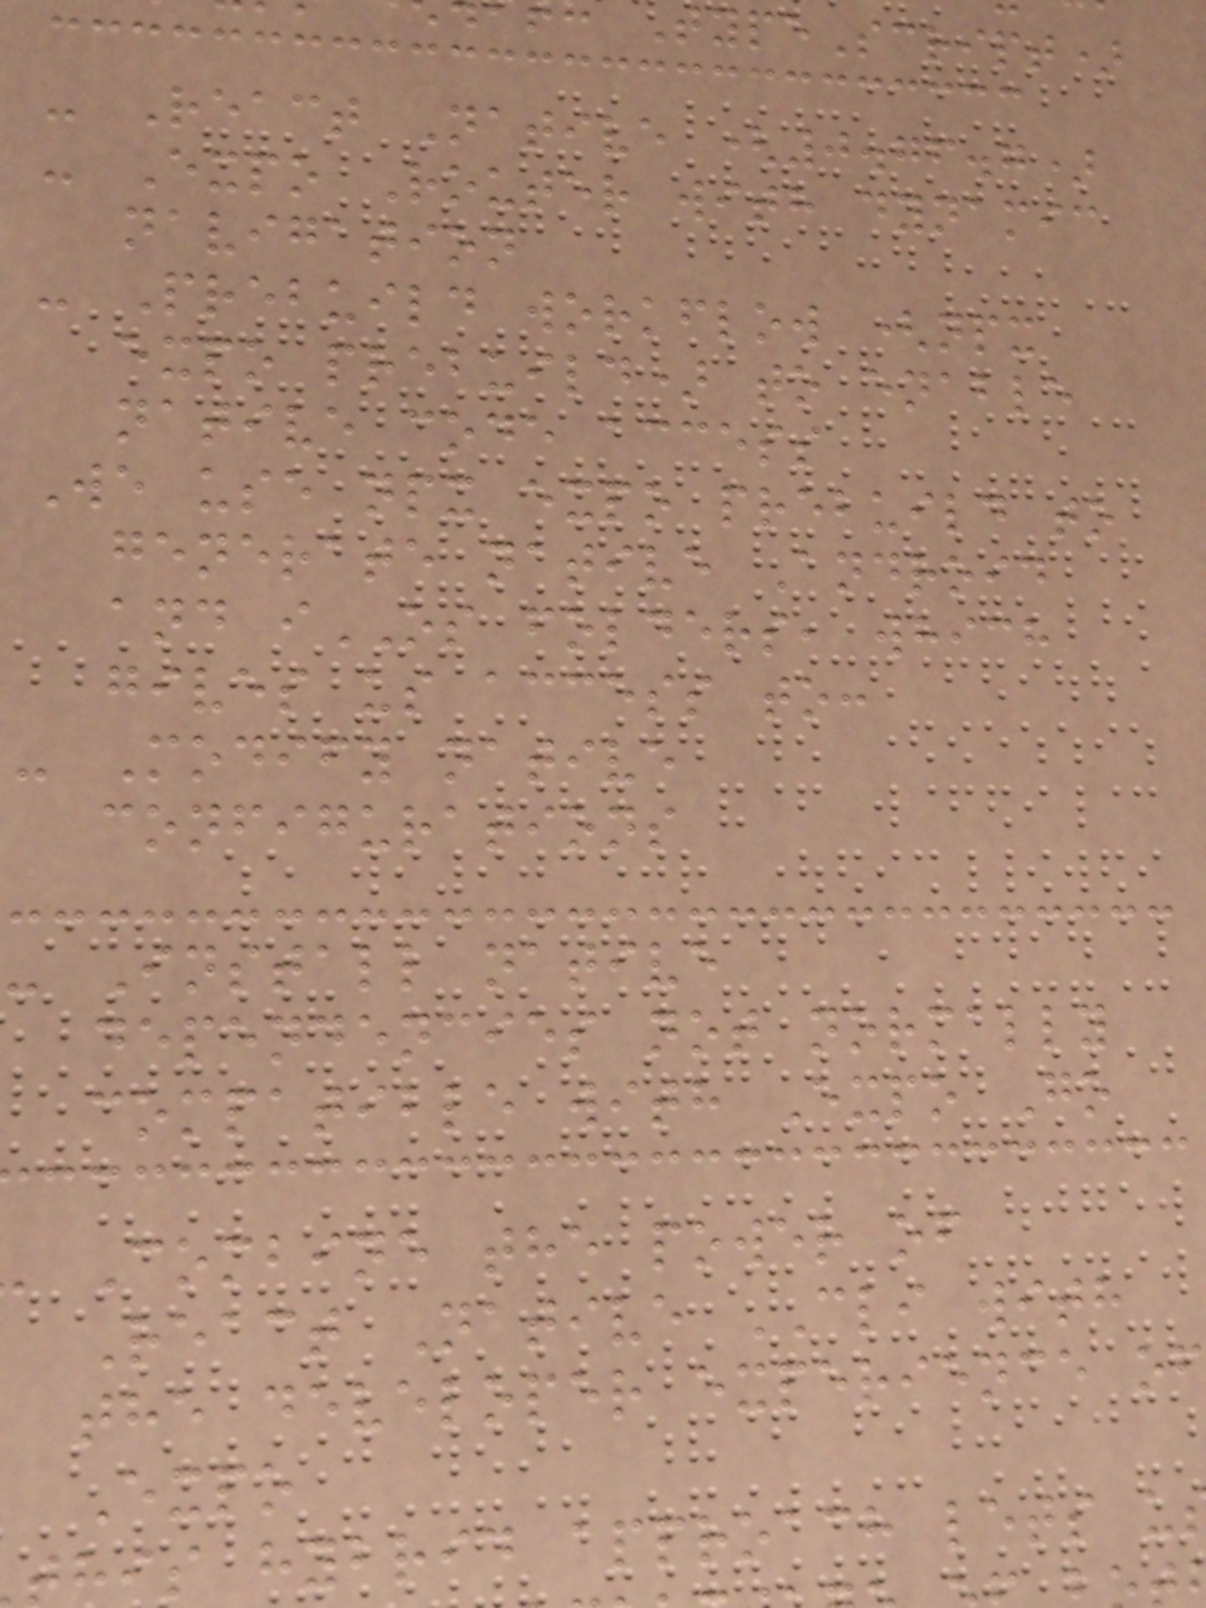TypeScript)
- React Native (0.76.7)
- Expo Router with dynamic
navigation
- Prebuild workflow (npx
expo prebuild) to enable
native code access
We use npx expo prebuild to
generate native Android
and iOS folders, which
gives us access to:
- Modify native
configurations
- Install native
dependencies not normally
compatible with Expo Go
Combine the power of
React Native CLI with
the developer experience of
Expo
his hybrid approach lets u
